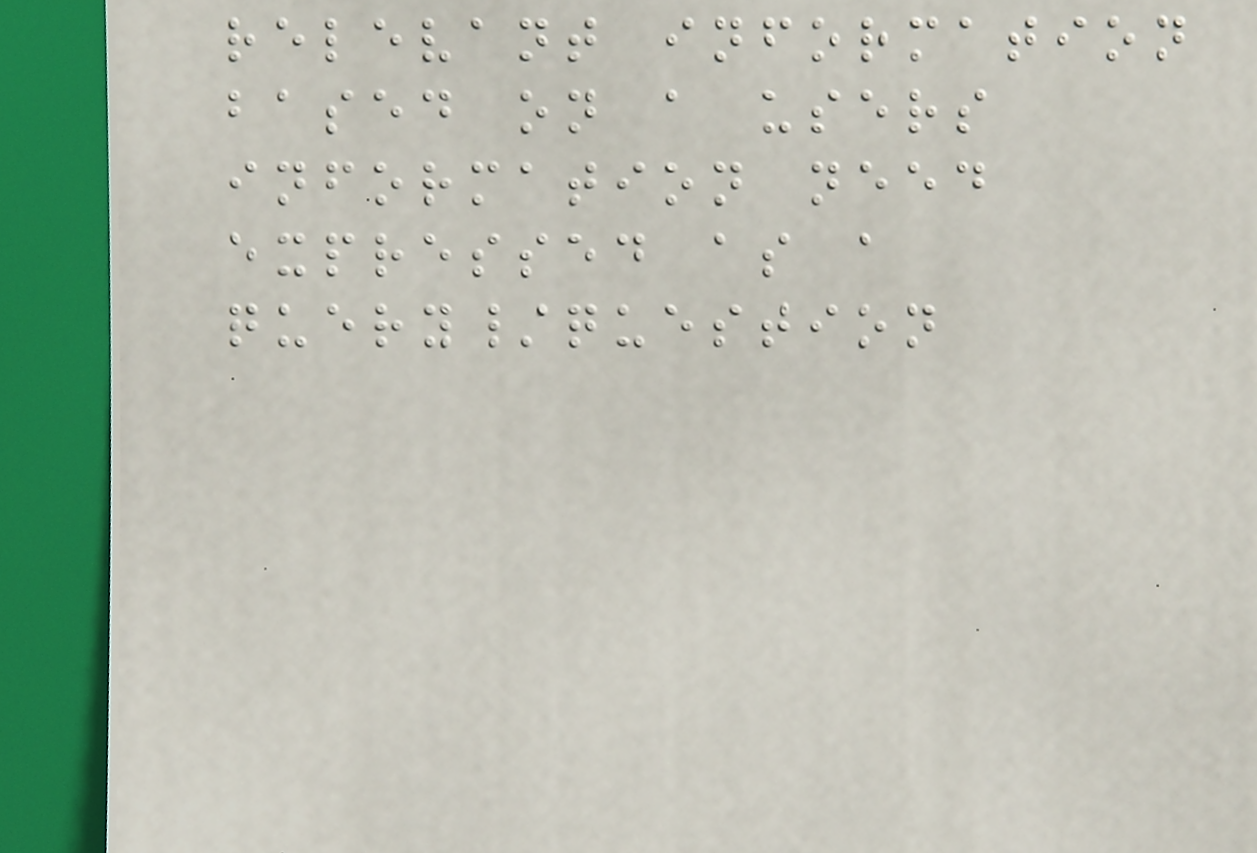relevant information
based on a users
information need
expressed as a
query/question
